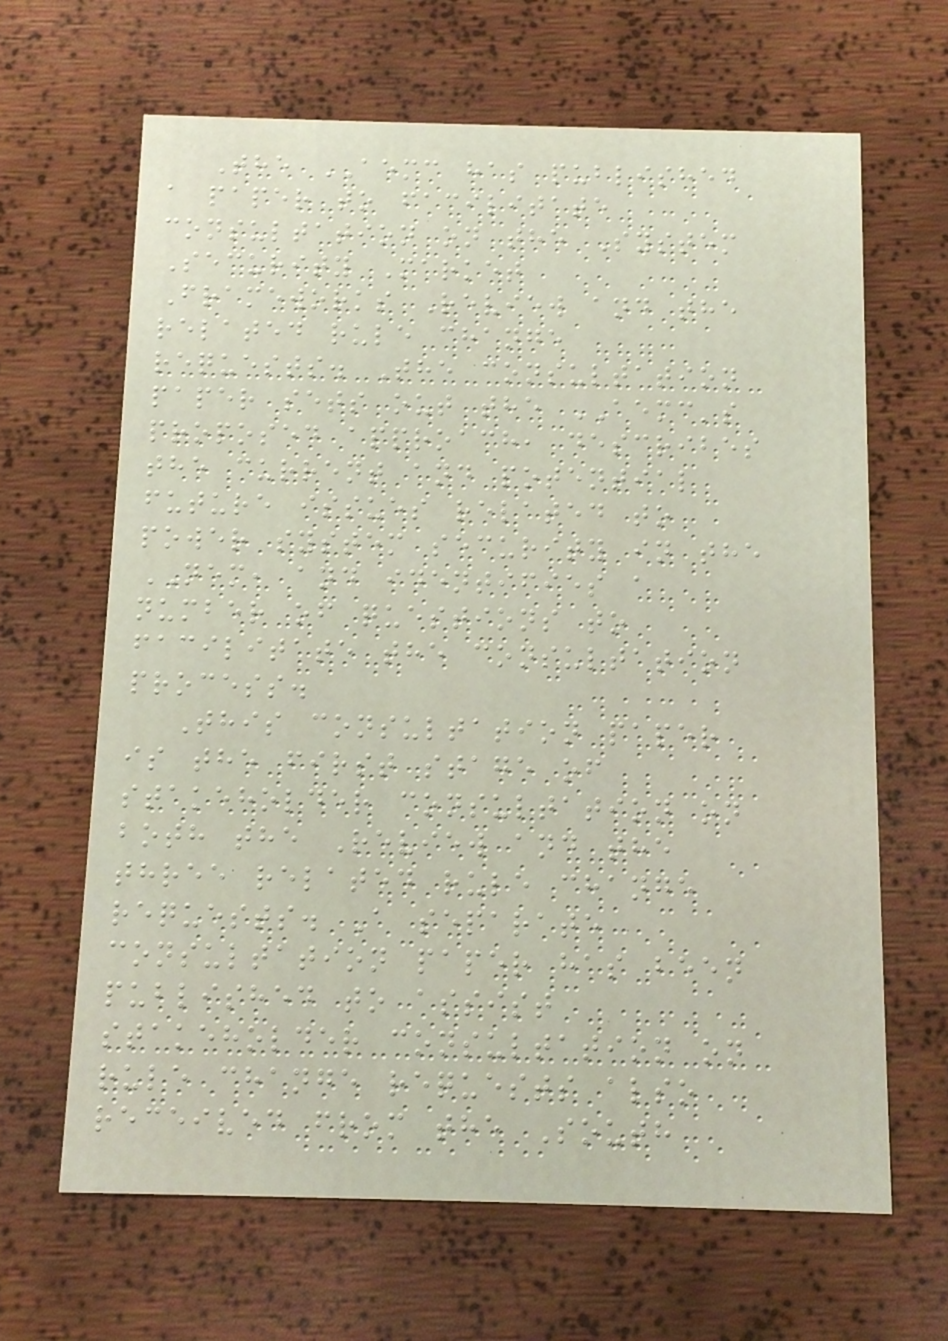The AEMC has published
a paper to facilitate
consultation on the System
Security Market
Frameworks Review and the
related rule change
requests. The consultation
paper sets out the AEMC's
proposed approach, describes
the current and potential
future issues related to
power system security in the
NEM, and identifies a
number of questions to
facilitate the consultation
process.
This consultation paper
is the first stage of
stakeholder consultation on
both the Review and the
three related rule change
requests. A separate
consultation paper has been
published to assist
stakeholder consultation on
rule change requests also
received from the South
